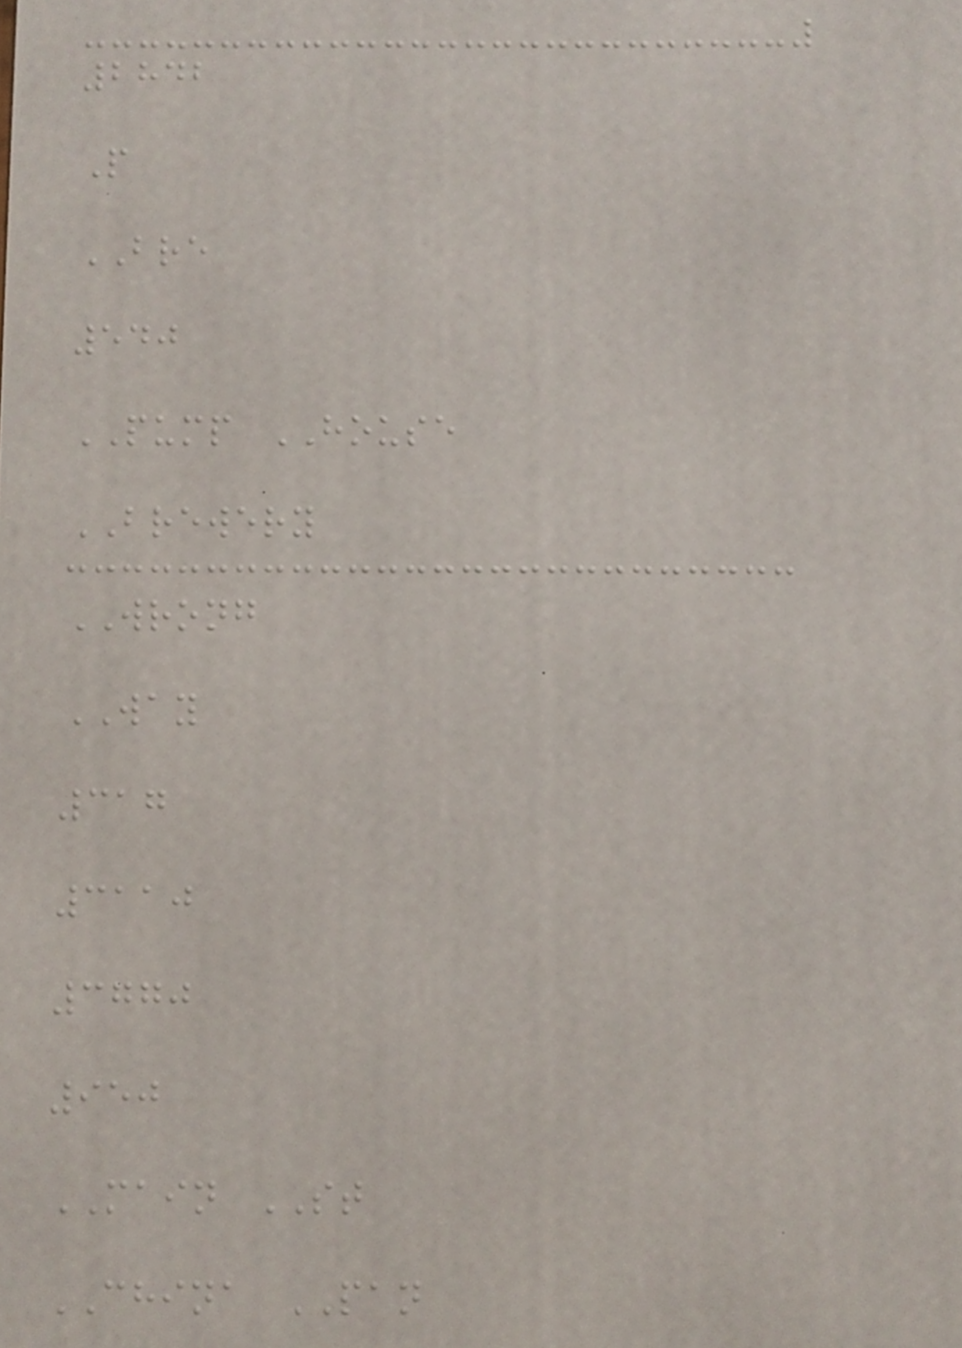2842
P
BRE
540
PUMP HOUSE
BREWERY
WRONG
WAY
317
3110
3770
950
MAIN ST
CHINA PAN
